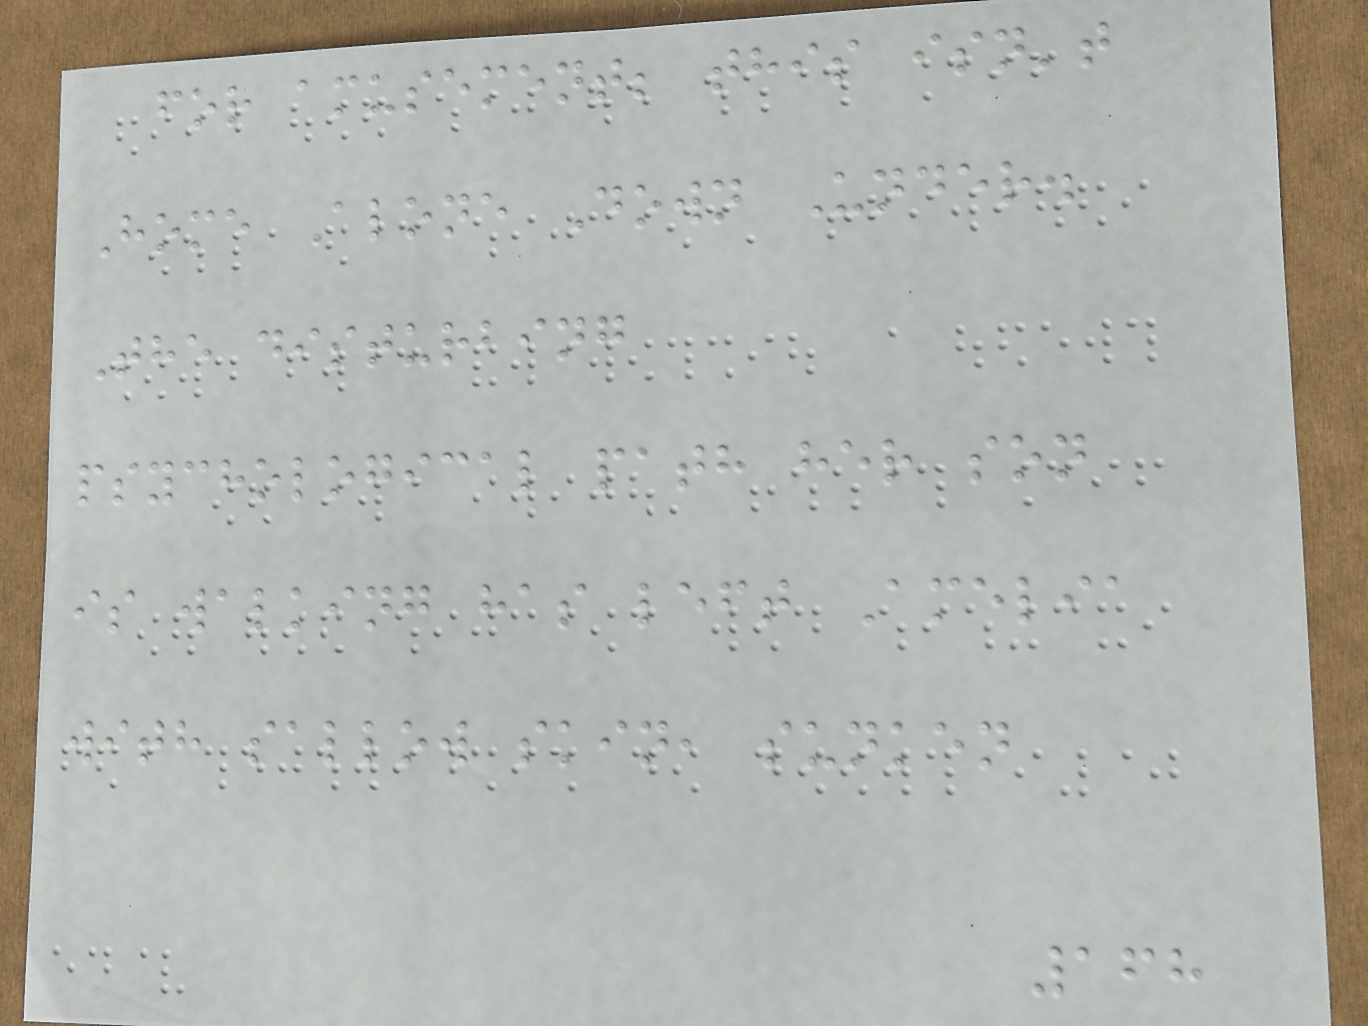for amusement; this isn't
Home Alone Down Under.
The disturbing
psychological path her son
is walking has left Amelia
with sallow skin, sunken
168
